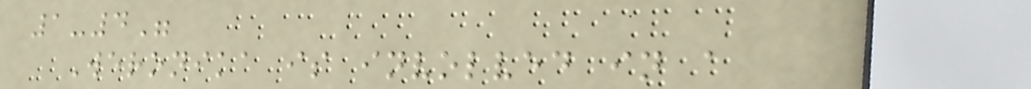1-4"
Weronika is involved in a
